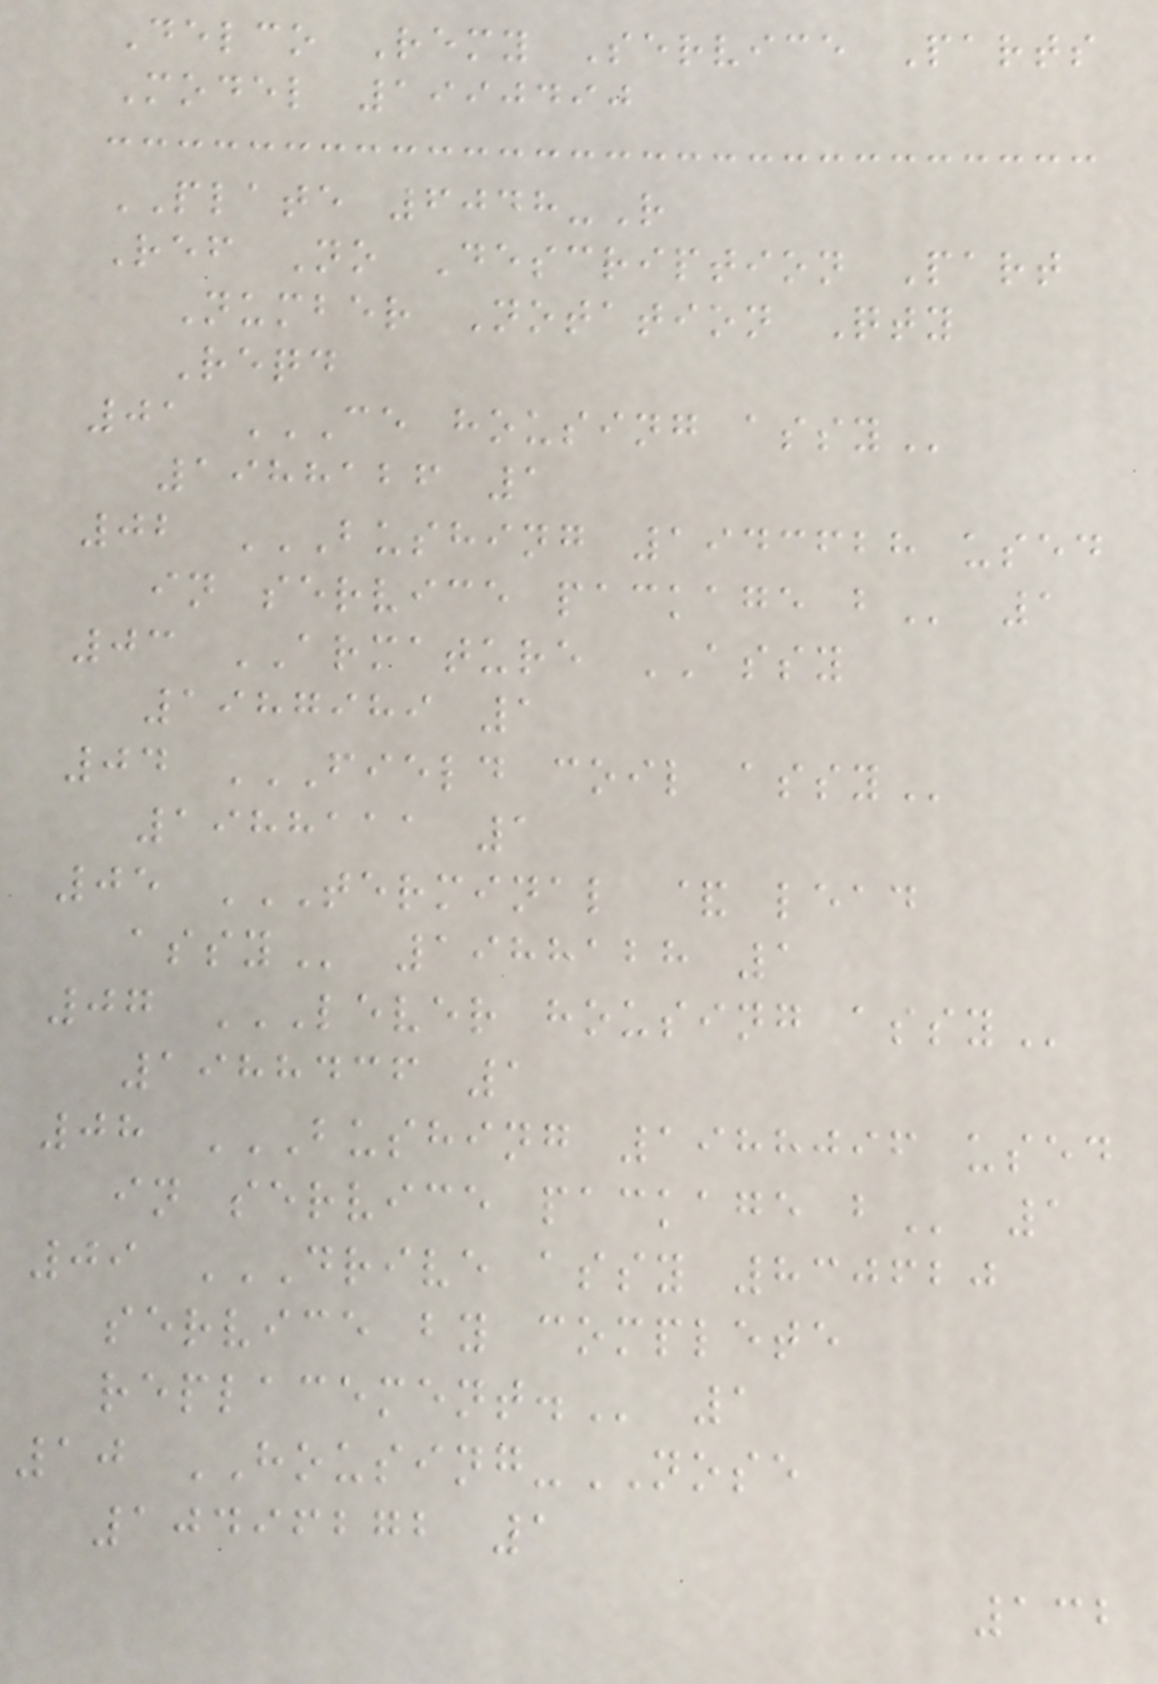Delco Remy Service Parts
Model 1990490
PLATE 6048-R
Ref No Description Part
Number Notation Qty
Reqd
01 CE HOUSING ASSY
1988126 1
02 BUSHING 1943628 USED
IN SERVICE PACKAGE B 1
03 ARMATURE ASSY
1987989 1
04 FIELD COIL ASSY
1988111 1
05 TERMINAL & LEAD
ASSY 1988128 1
07 LEVER HOUSING ASSY
1988436 1
08 BUSHING 1988096 USED
IN SERVICE PACKAGE B 1
09 DRIVE ASSY 830620
SERVICE BY COMPLETE
REPLACEMENT. 1
10 HOUSING-NOSE
10496272 1
132
